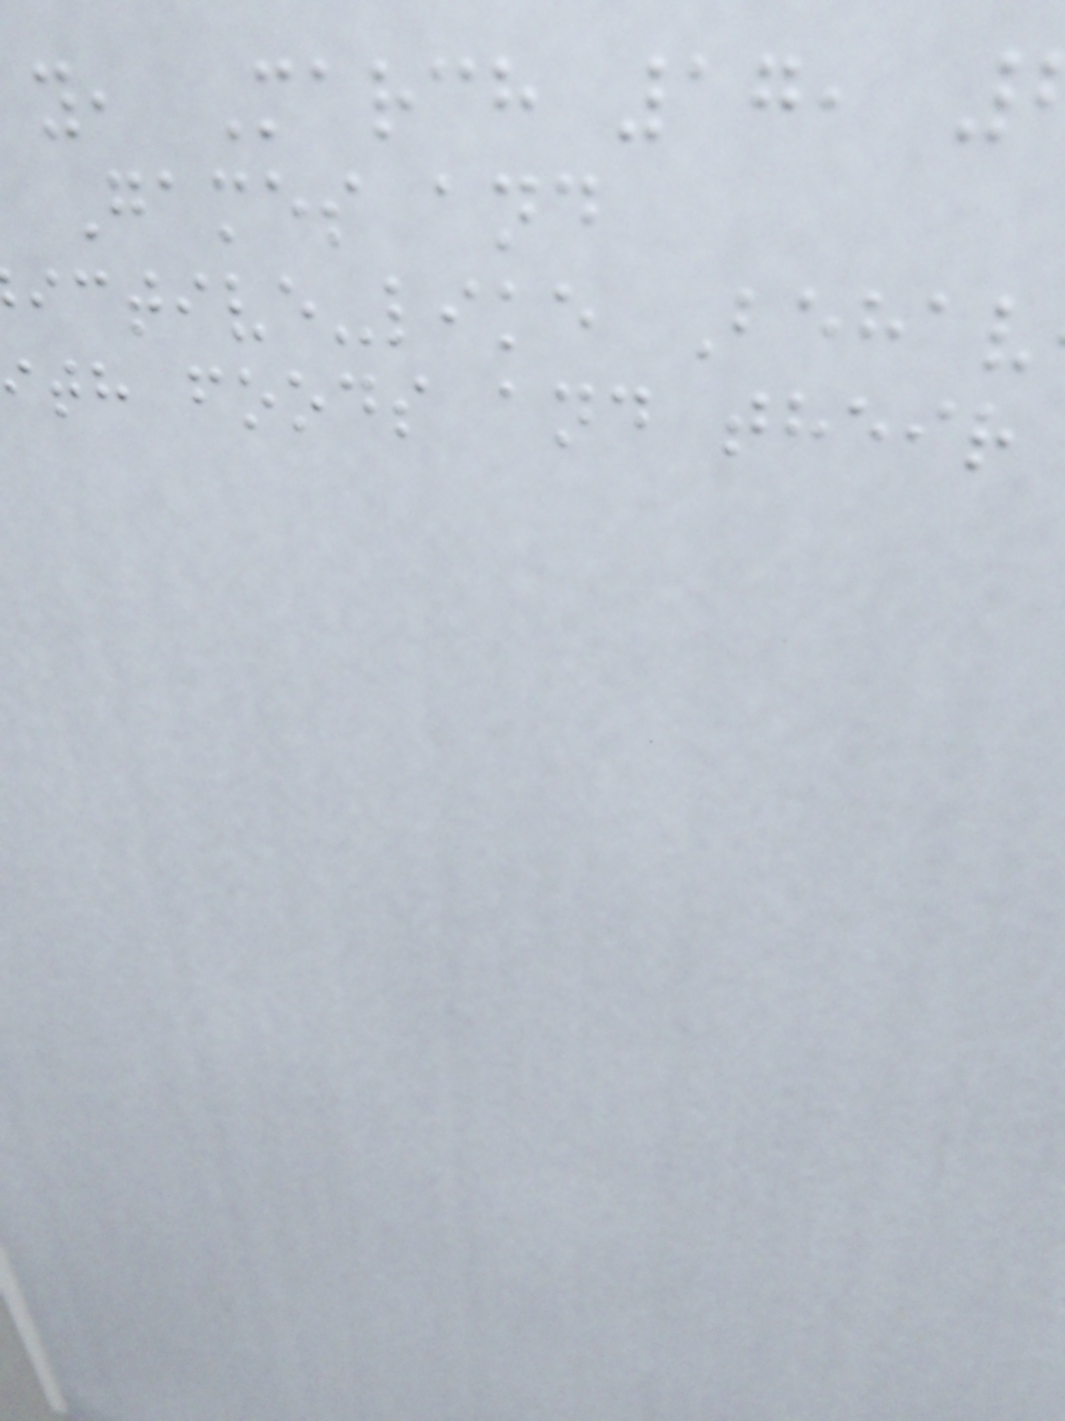y, March 17,
Games and
ictive-like Behav
th foods and their
